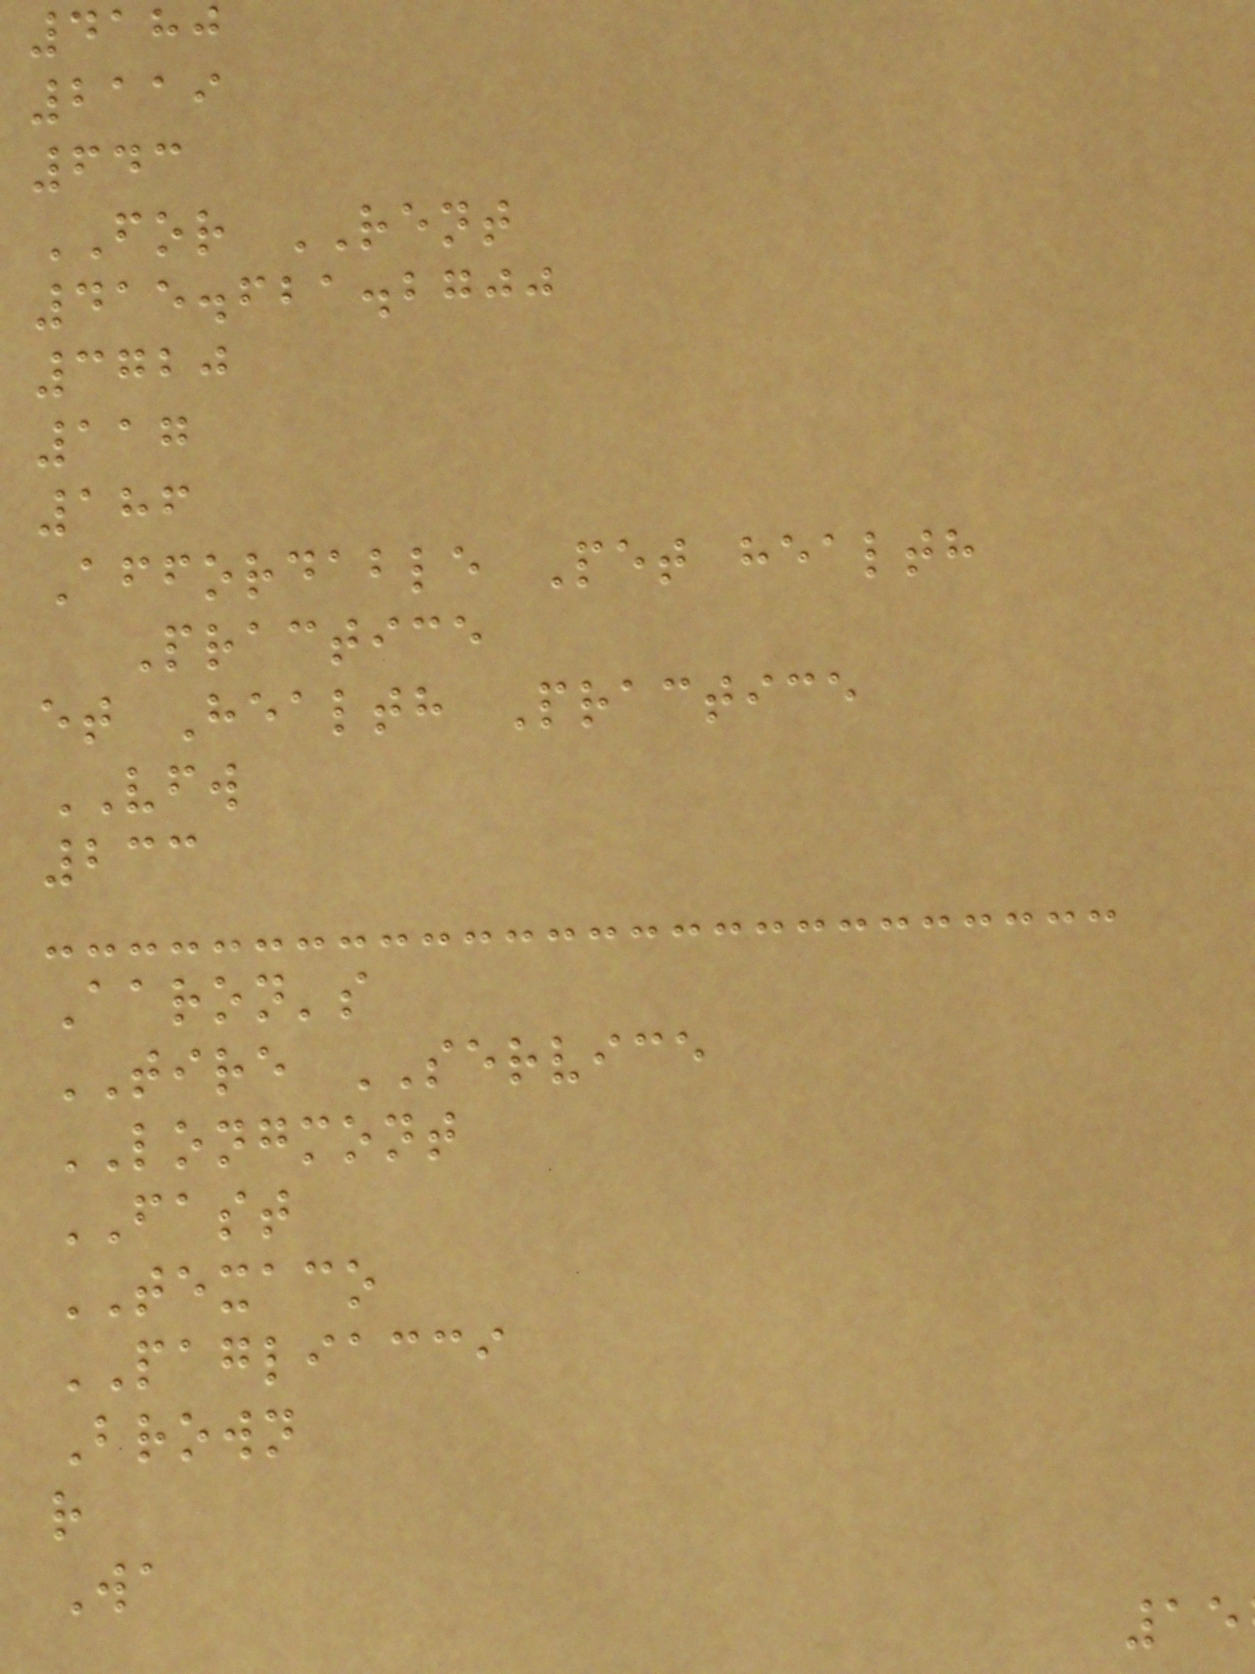4180
2119
643
FOR RENT
415.621.2700
3720
117
186
Affordable Pet health
Practice
et Health Practice
VFW
233
Aaron's
TIRE SERVICE
LONGMONT
FAST
TEXACO
PAGLIACCI
Brown
r
Wa
